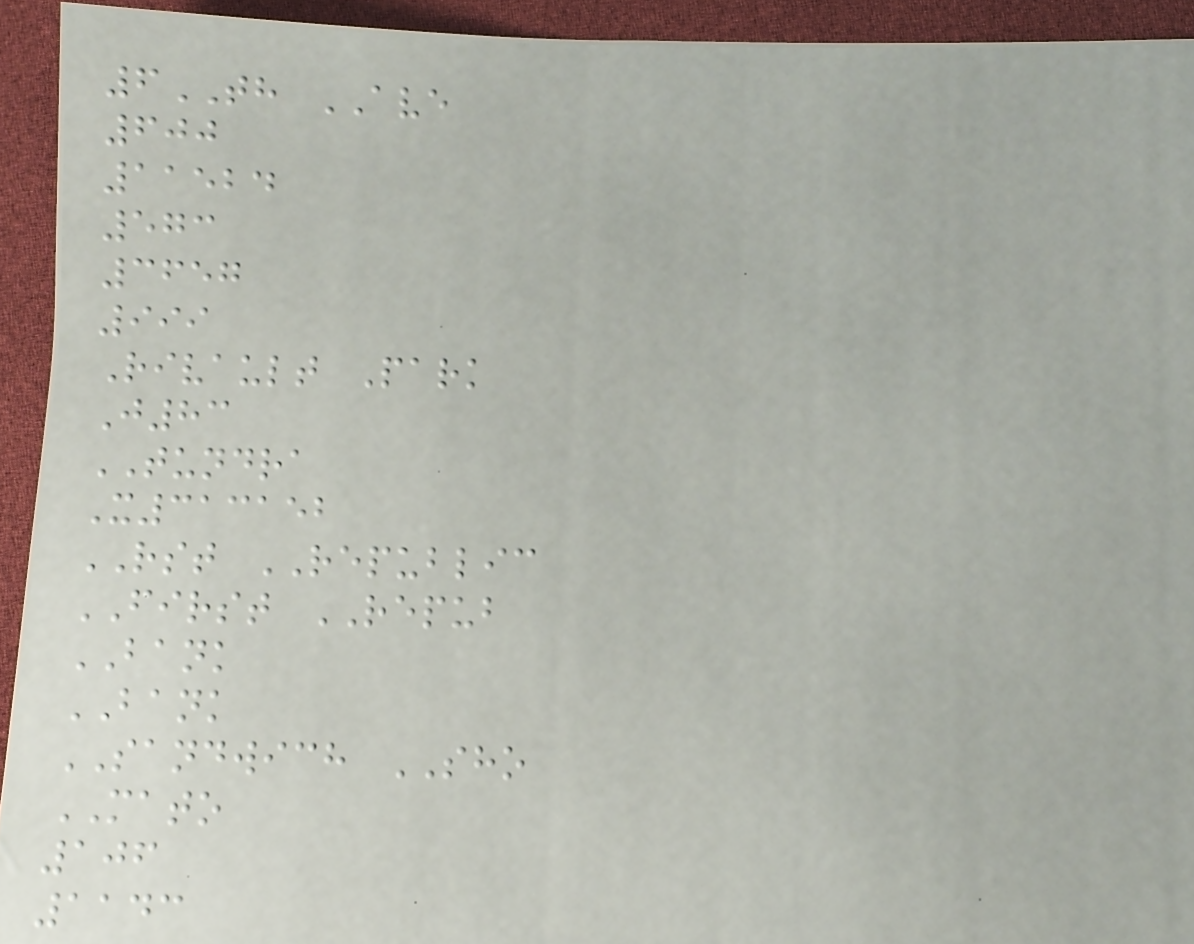6TH AVE
600
11524
573
3657
999
Rivault Park
J83
TUNDRA
X313152
RST REPUBLIC
FIRST REPUB
BANK
BANK
SANDWICH SHO
MATO
106
1143
